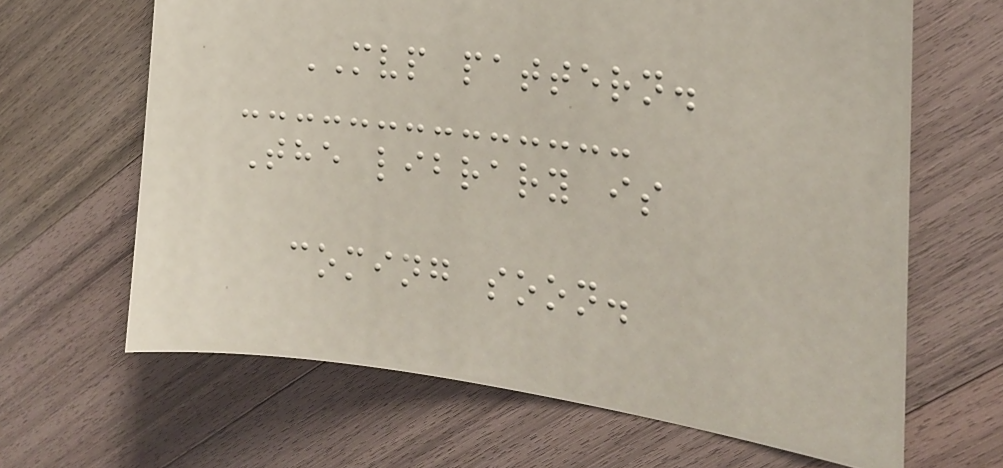MVP pattern.
The library is
coming soon.
